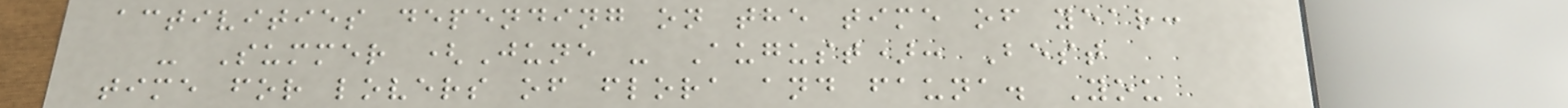activities depending on the time of year:
- Summer (June - August): Best
time for lovers of flora and fauna. You
